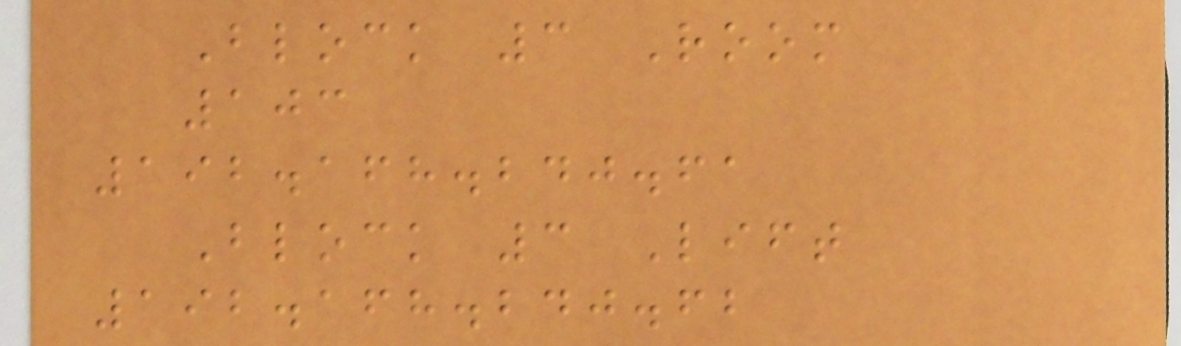Block 3 Room
103
192.168.240.61
Block 3 Lift
192.168.240.62
